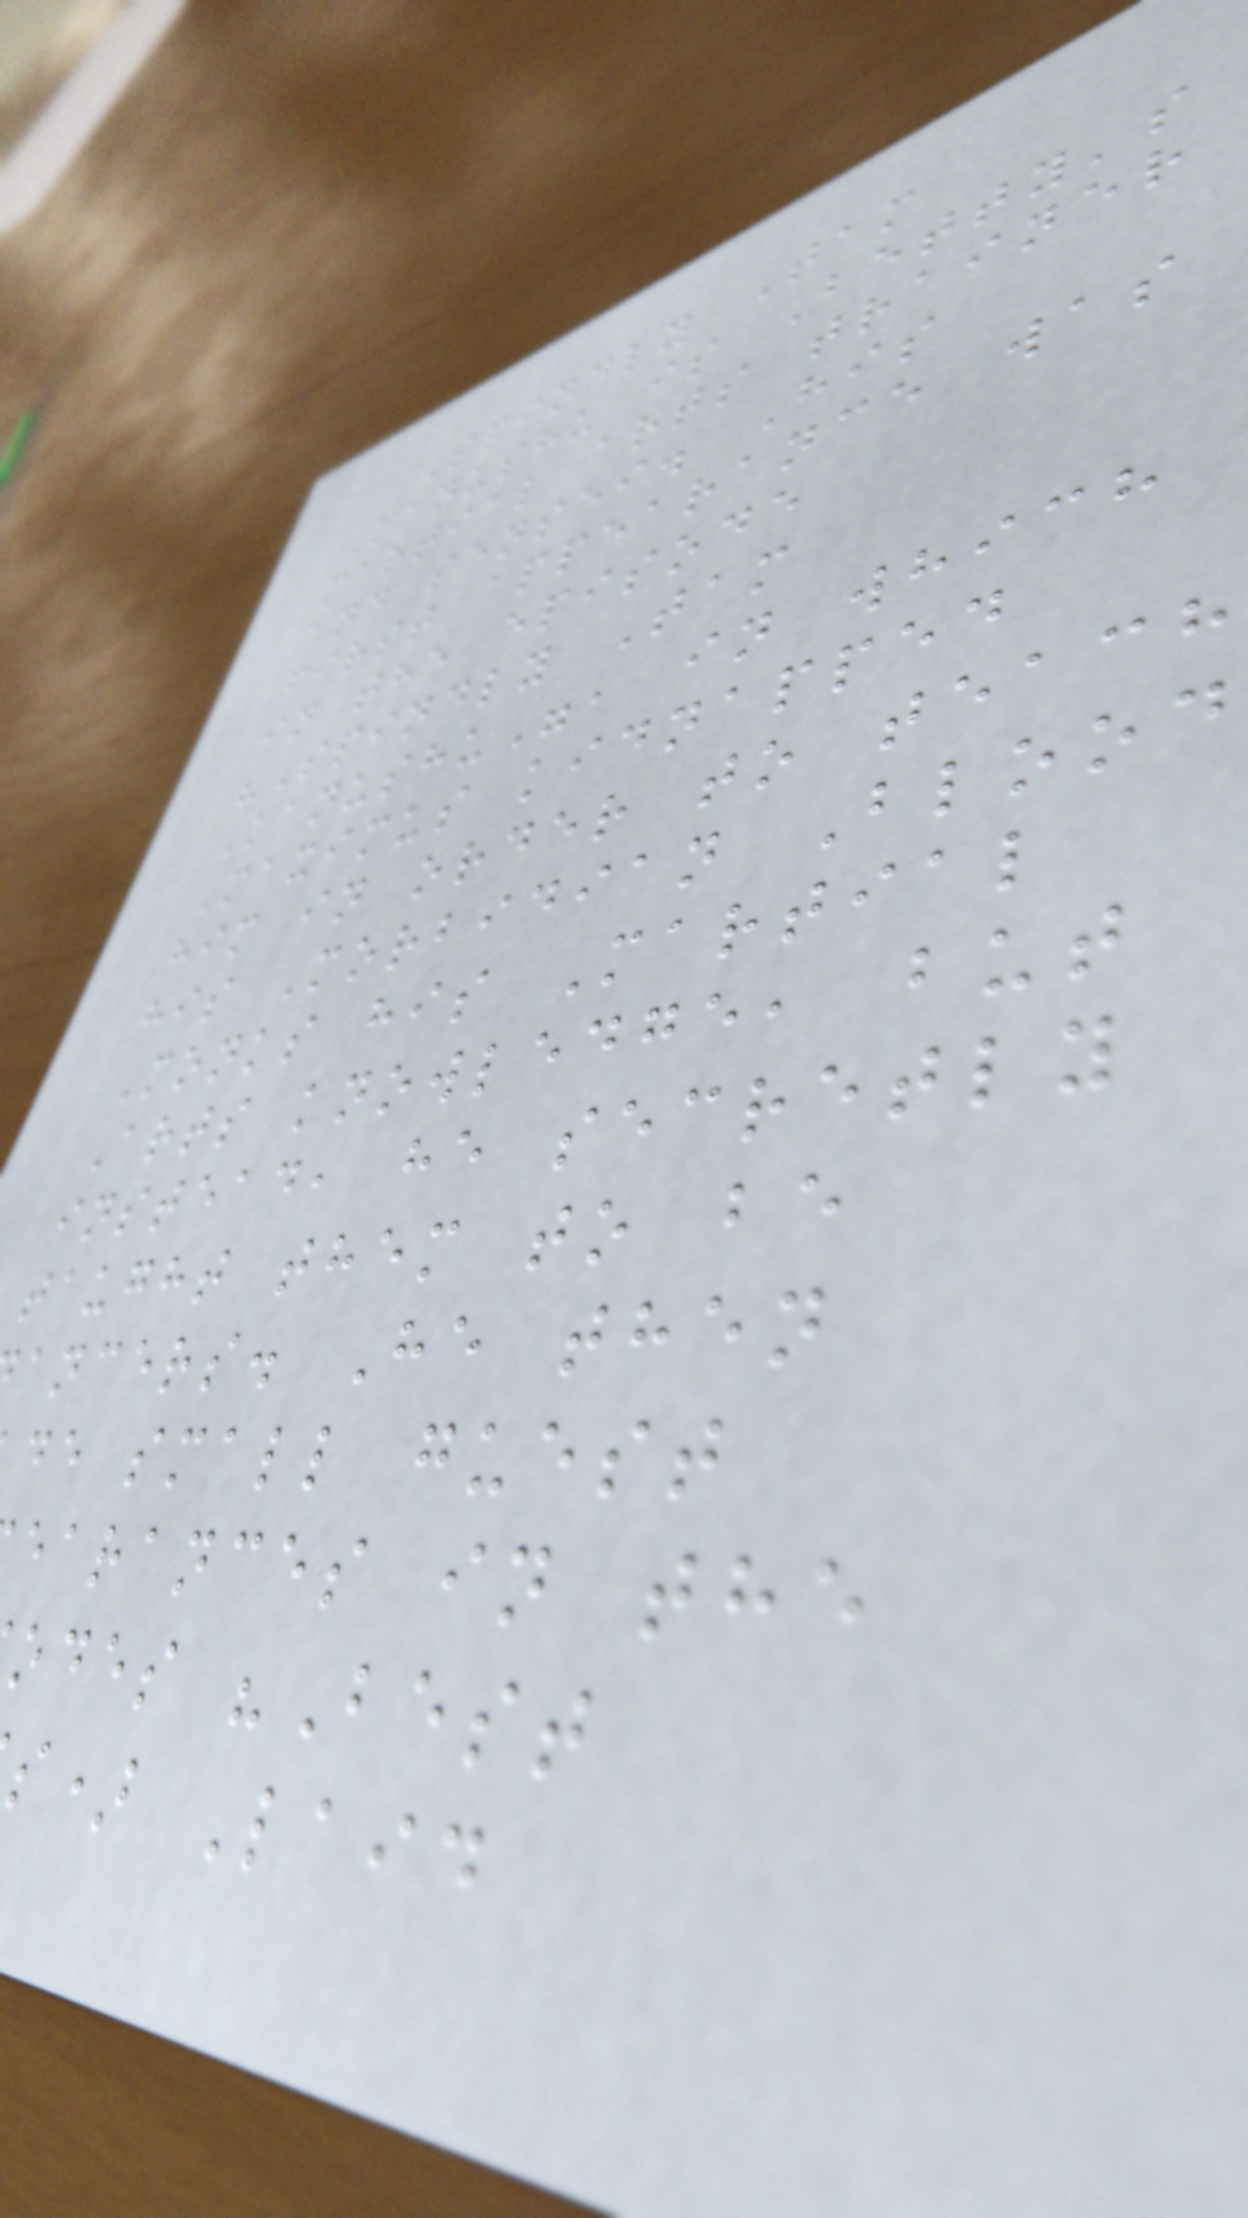Spindly Tam
Kanushu is Betty's
martial arts trainer
and sensei. His
first appearance was
in the episode
"Spindly Tam
Kanushu", in which
Maximus kidnapped
him in order to teach
his Morbidian Blood
Monks his Martial
Arts knowledge, but
instead, he secretly
taught them to be
ancers. He then
de small guest
earances in the
odes "Best
s) Laid
